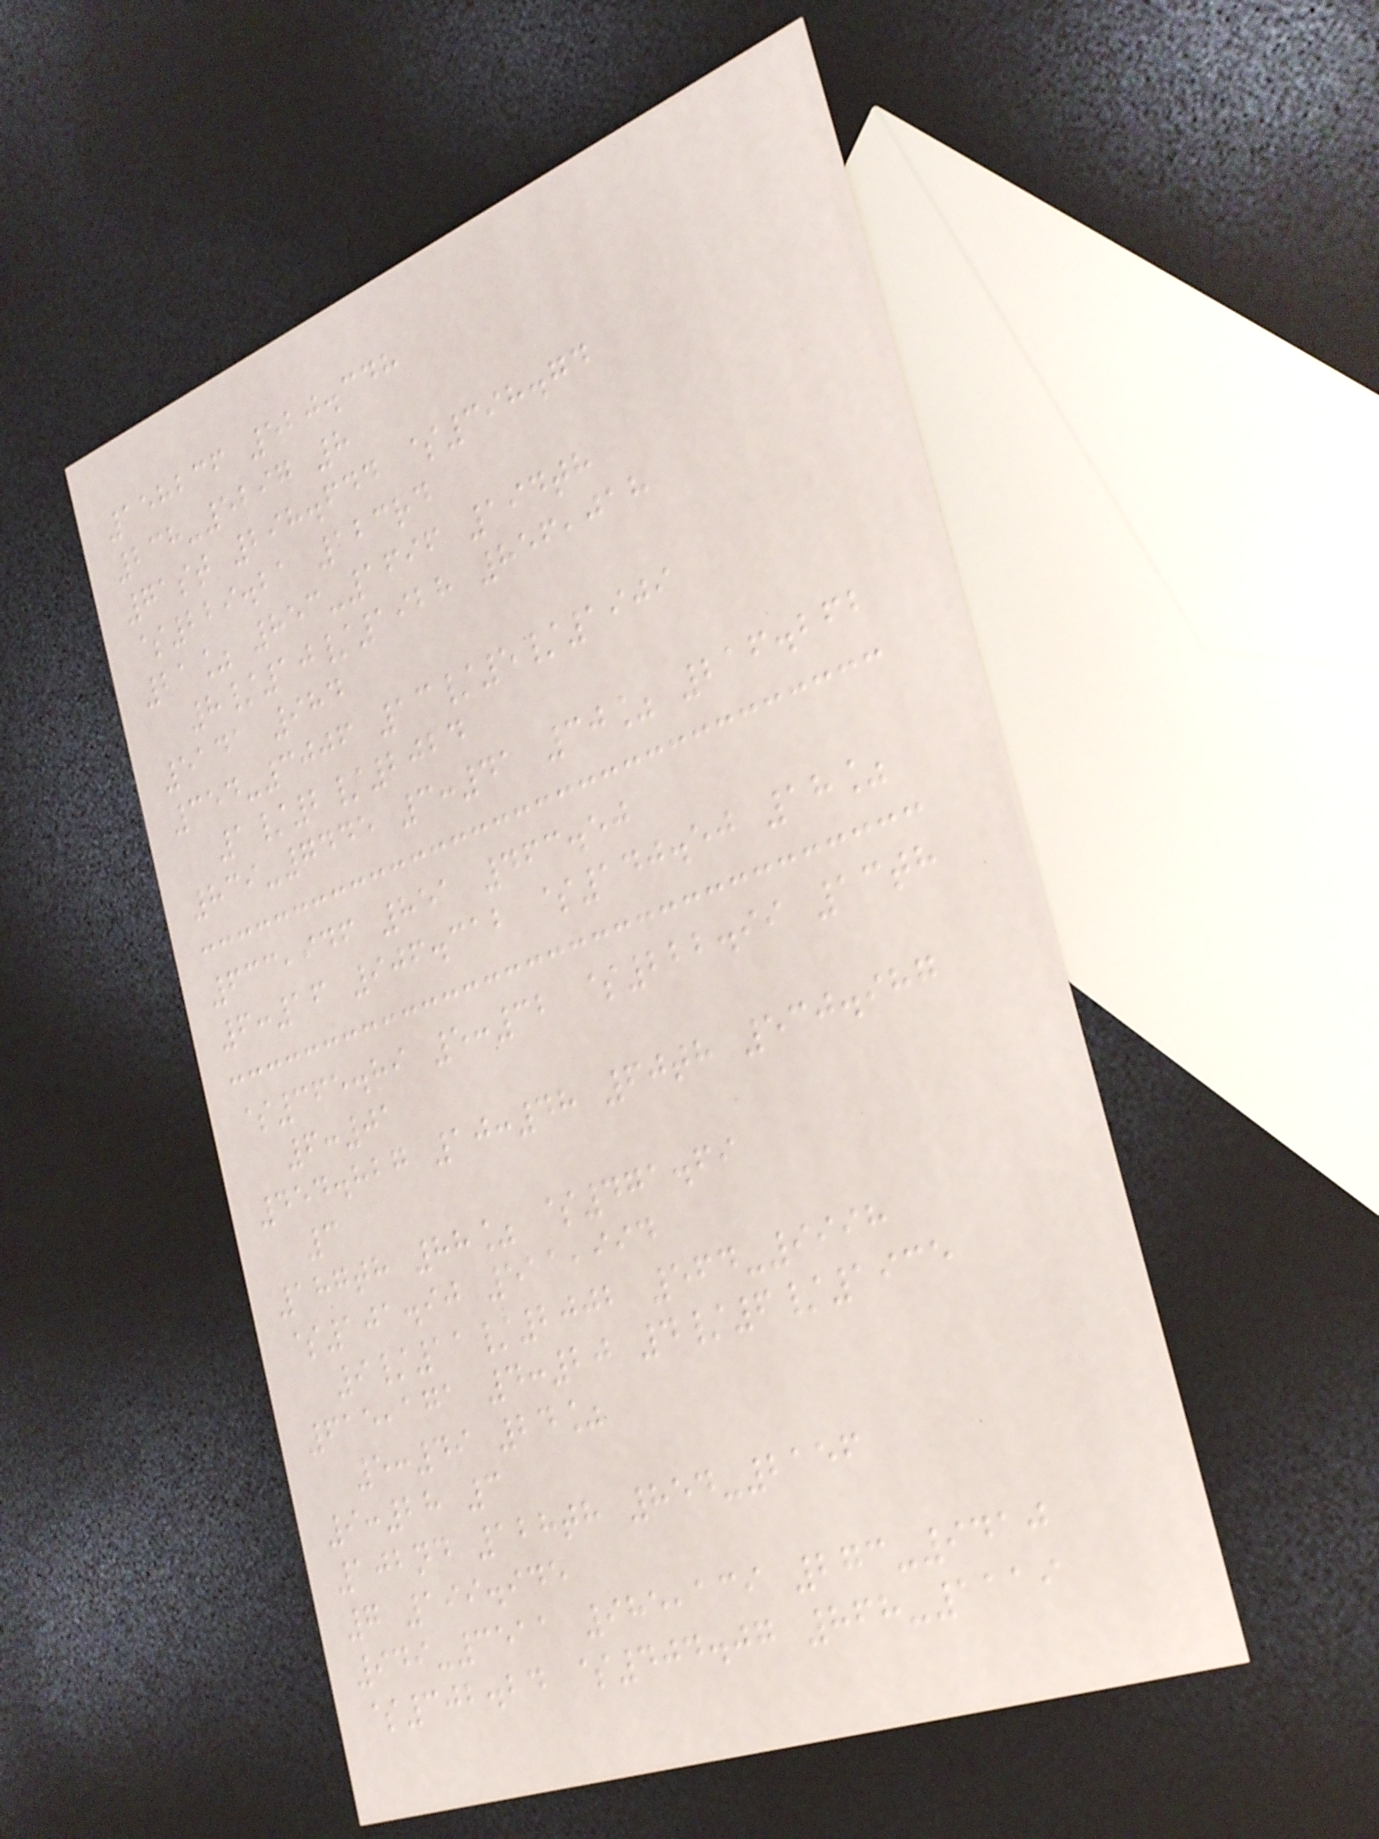158236 520.348
238-5297 8
71st 298.644 $398.74
$229.21 123rd
21% 853-1696 194th
8/10/1928 856,018
5141 984
354-3006 13/5/1909
1/2/2024
839-7445 3:41 30% 216.262
633,946 851 463.50
6:16 906.312 $140.50 18%
$365.89 5:32 $222.99 13th
6:01
454.827 10:48 60th 530.987
3
187th 88% $471.69
$101.90 511,994
9/11/2002 564-9998
615,171 4:20 4/6/1935
5:49 24%
9:28 3
102nd 128th 854-2156
7 199.945
949-3511 985,139 273-9410
$302.24 $404.07 868-1119
